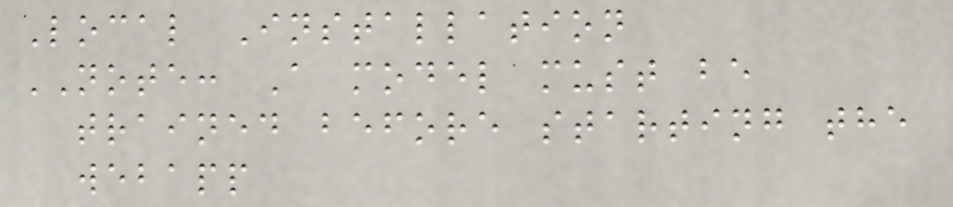Local Installation
NOTE: A model must be
trained before starting the
webapp
